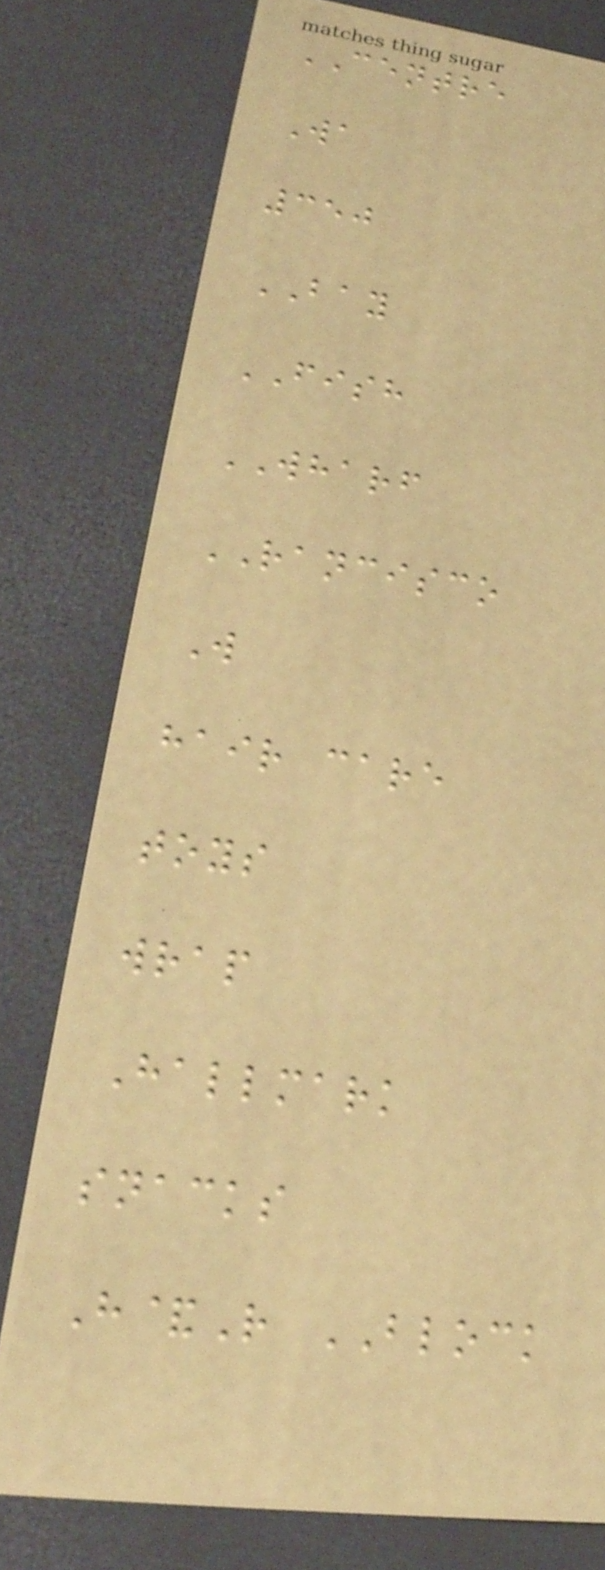CENTRE
Wa
350
BAY
FISH
WHARF
RANCISCO
W
hair care
toys
wrap
Hallmark
snacks
H&R BLOCK
